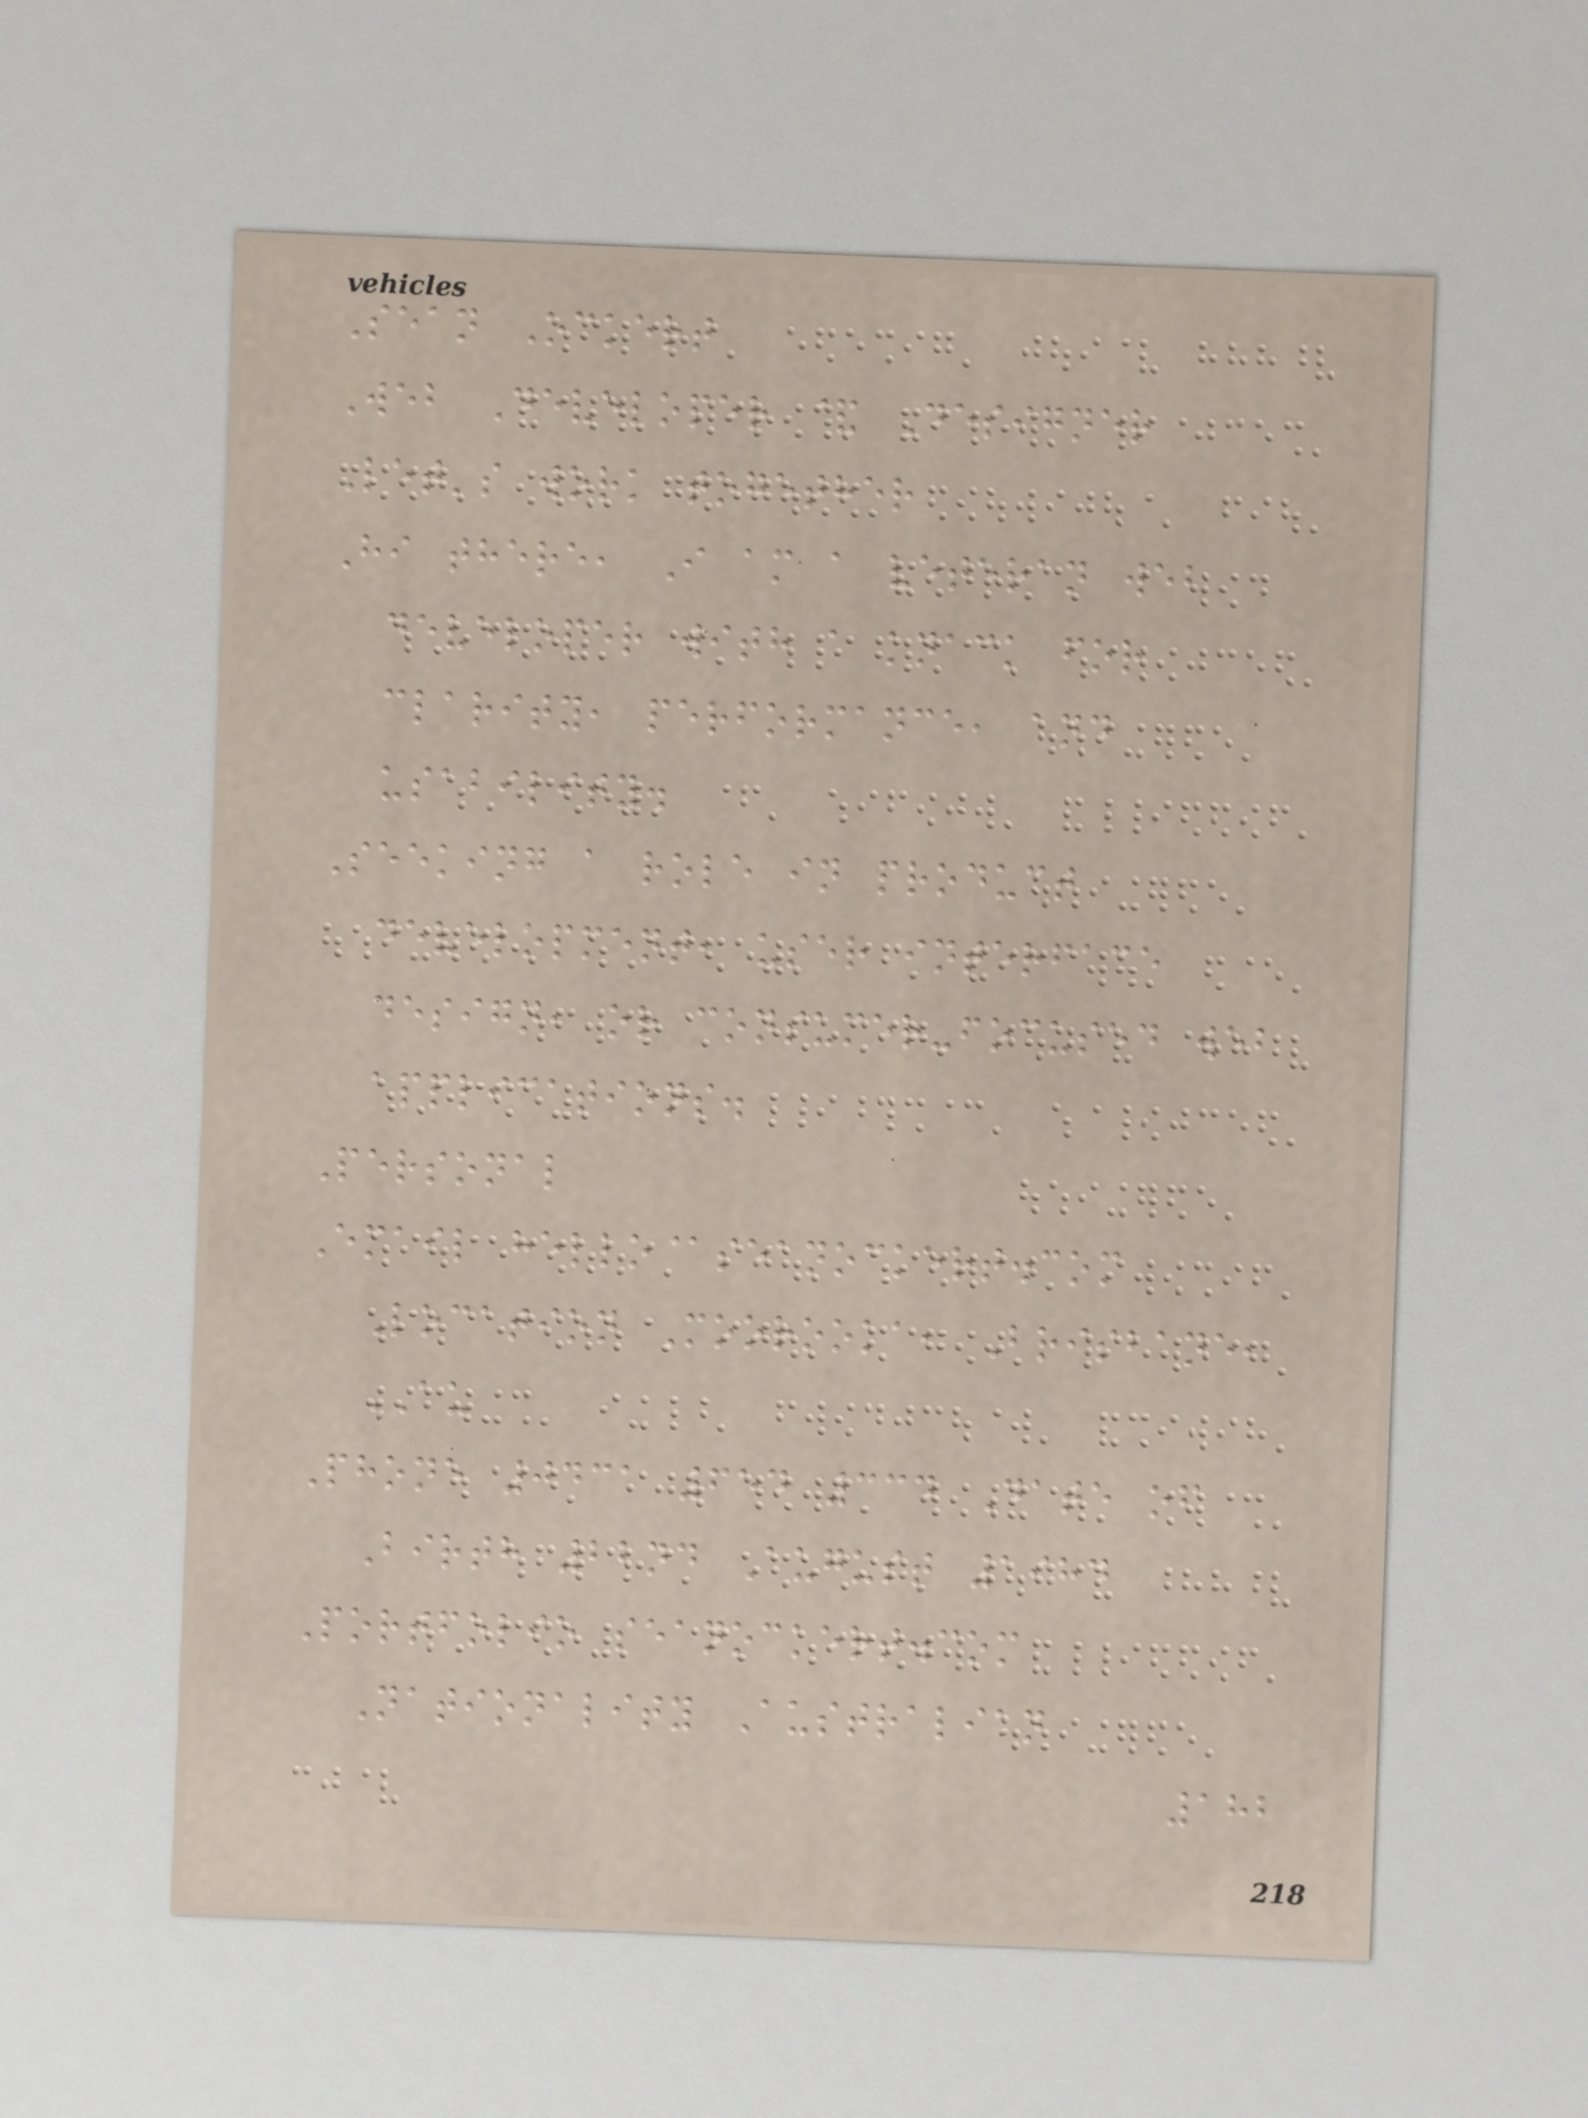Sean Ockert
Web Developer & Designer
Let's work together
Hi there, I am a veteran web
developer with a knack for
clarity, performance, and
usability.
Seeking a role in product
development, user interface
design, or consumer-focused web
applications.
Personal
Email hello@seanockert.com
Location Moorooka, Brisbane,
AU
Phone 0431 654 334 Date of
Birth 22nd August 1984
Portfolio seanockert.com
Nationality Australian
182
